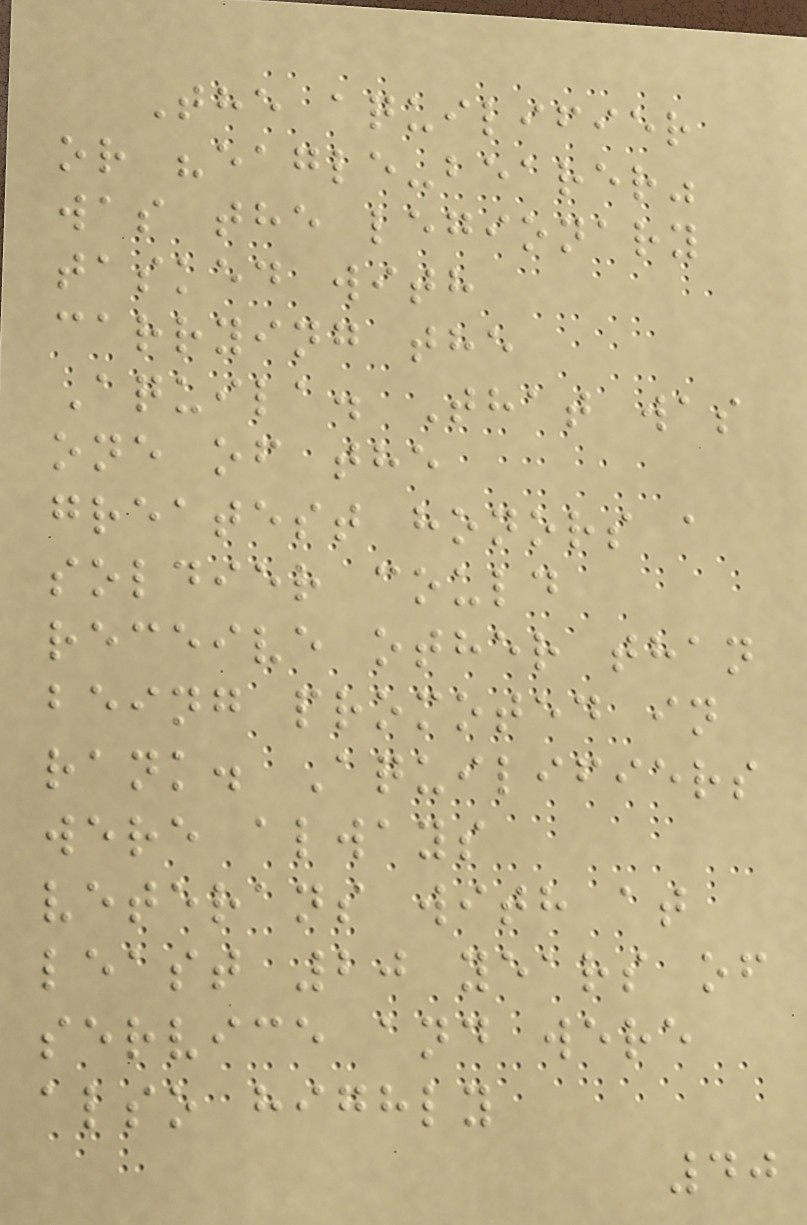The aquilifier
or "eagle-bearer"
was the legionary
tasked with
carrying the
Aquila. That was
one of the
greatest honors a
soldier could
receive other than
being promoted in
rank. Aquilifiers
were always
veterans with at
least 20 years of
service and were
also highly
40
